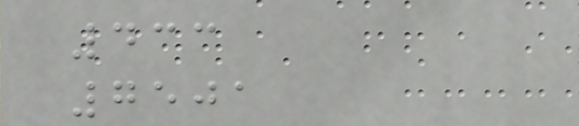433
7501
